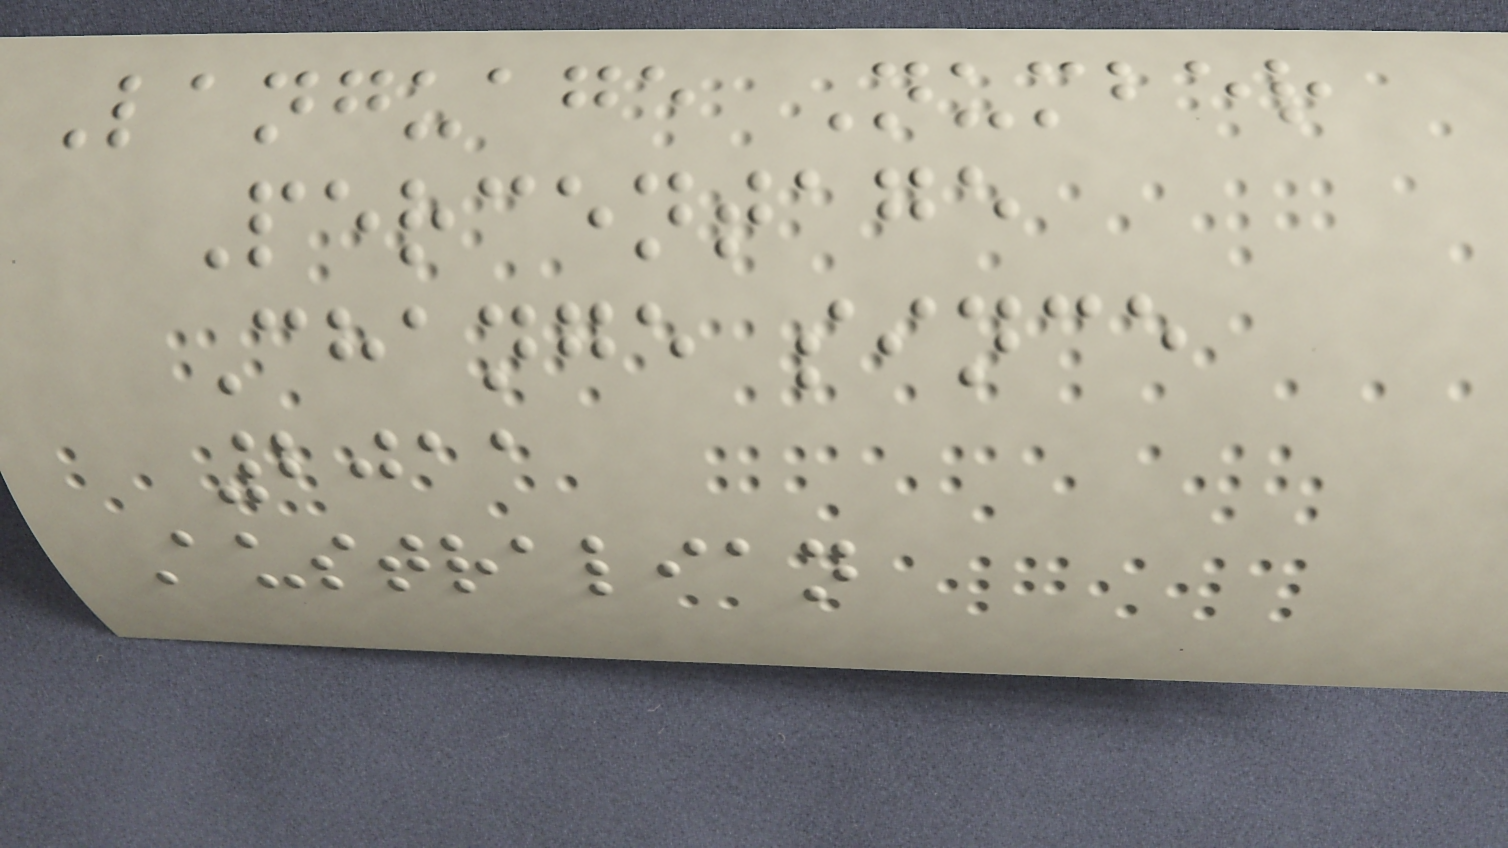Language Number
Percentage
Change since
2011
Australian
